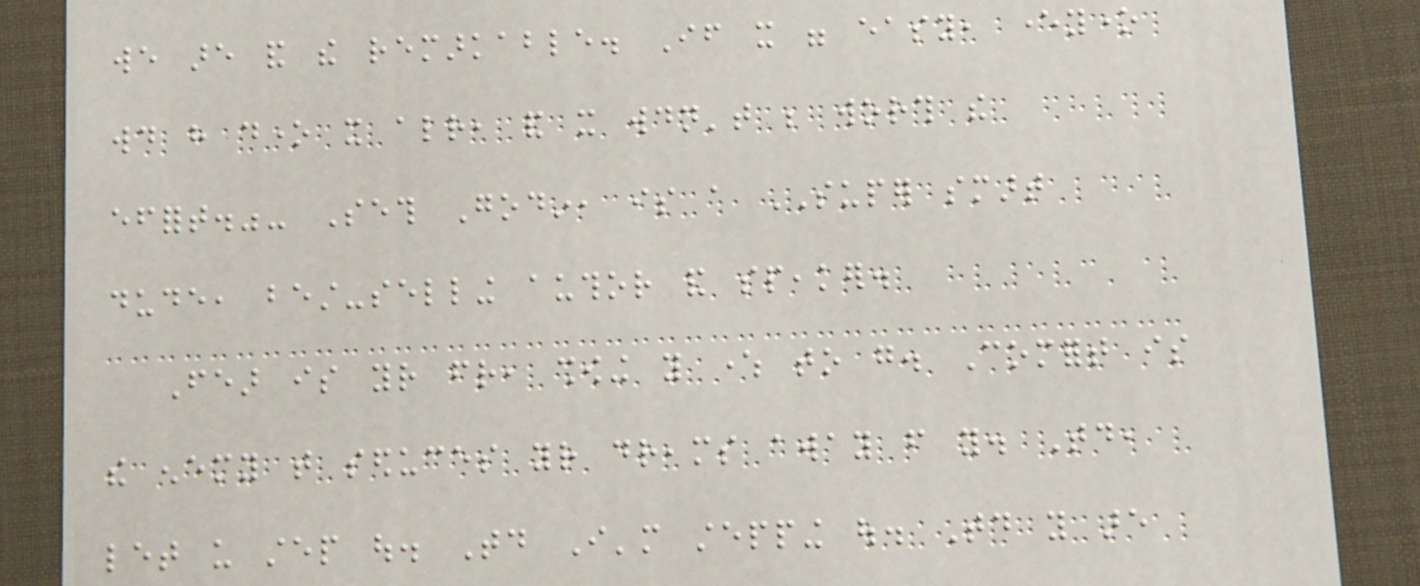we are and the remarkable. If it were easy, everyone
would have done it already, and it wouldn't be worth the
effort."- Seth Godin, is a SUPER smart
dude, best-selling author and speaker.
Fear is your friend, showing you where to go. Comfort is
the enemy that seduces your dreams away from you. Today,
let us step out. Today I'm stepping out. Today you are
